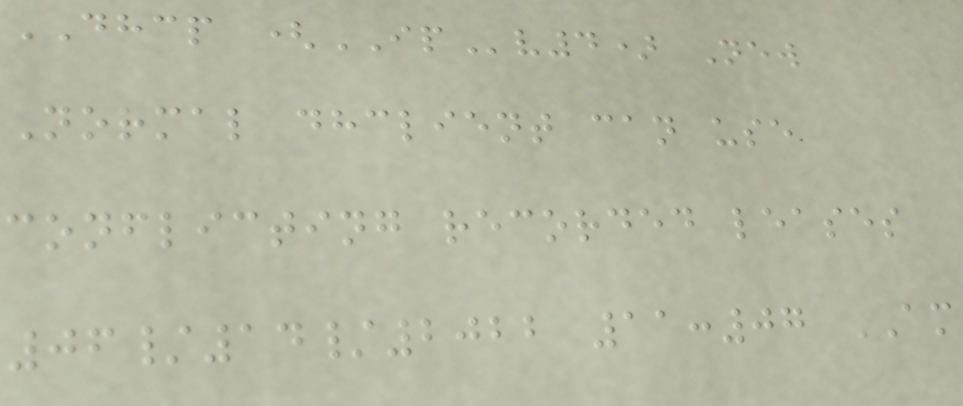DHCP (IPv4) New
Normal dhclient can use
conflicting recorded leases
06/14/2022 11:07 AM
